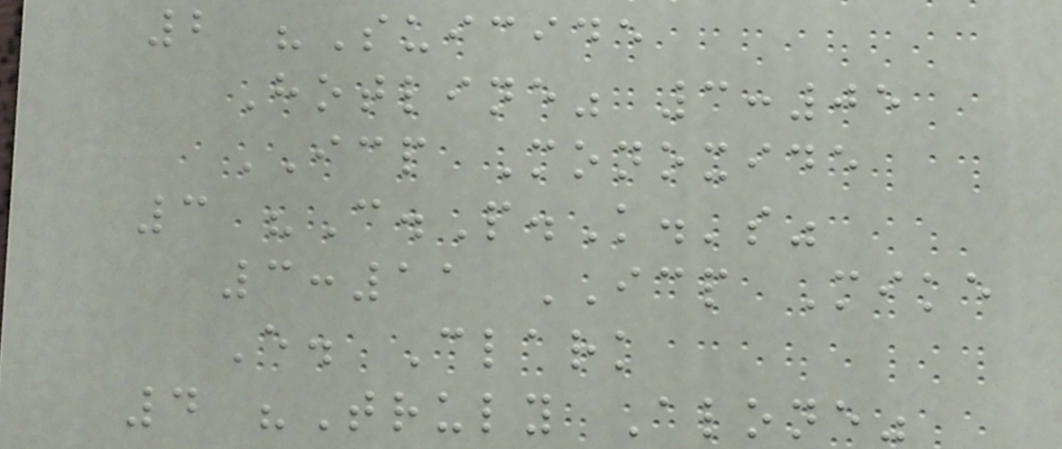2 "Suicide
Hotline" 3:05
ICP Monoxide
3 "C.P.K.'s"
3:11 ICP Mike
E. Clark
4 "Truly Alone"
